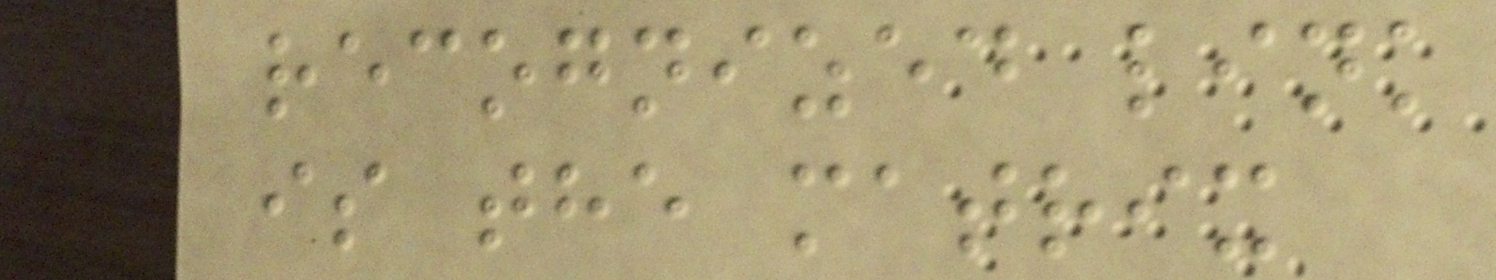recognized link
is the matrix
